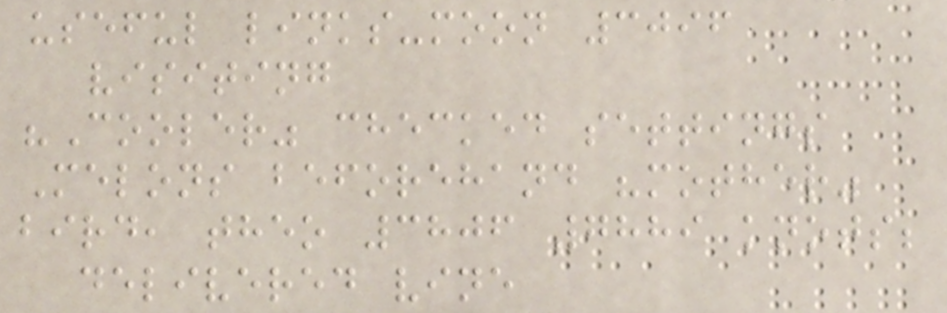useful links-moon 3096
visiting
"Cooler" checked settings
Melons beforehand "mother"
bird, theo 3806 7889 knots;
delivered vine
